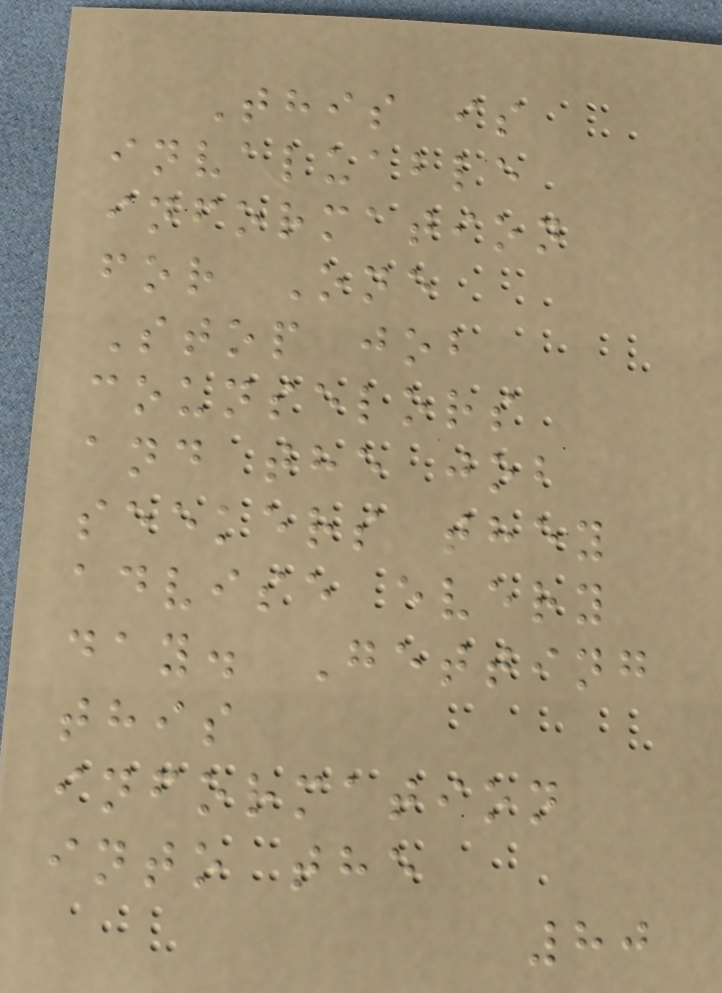This is
invaluable
information
for One
Stop job
counselors
and the job
seekers they
advise every
day. Getting
this
information
into the
80
